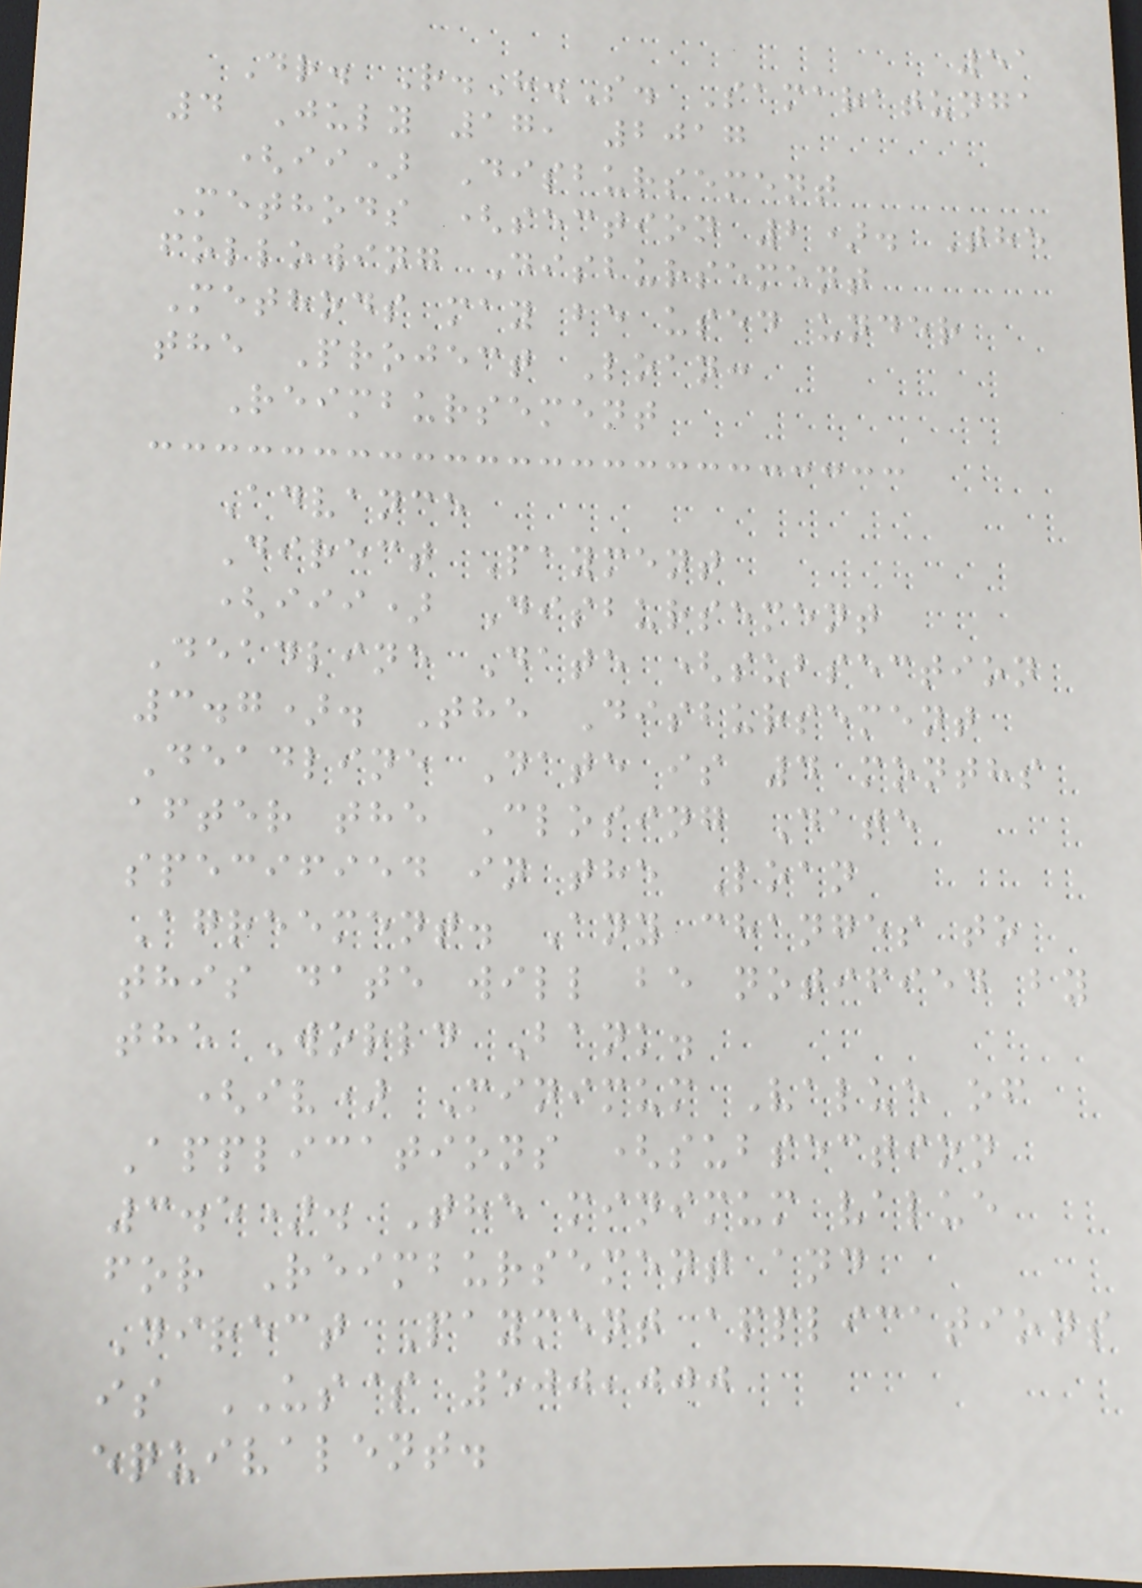51
Dr. R.H.S. Samaratunga
4 July 17, 2017
(ii) Disbursement
Methods (section 2). The
following Disbursement
Methods may be used under
the Project Loan:
Reimbursement
Advance
Direct Payment
(iii) Disbursement
Deadline Date (subsection
3.7). The Disbursement
Deadline Date is 4 months
after the Closing Date
specified in the Loan
Agreement. Any changes to
this date will be notified by
the World Bank.
(iv) Minimum Value of
Applications (subsection
3.5). The minimum value
for Reimbursement and
Direct Payment applications
is US$ 500,000
equivalent.
